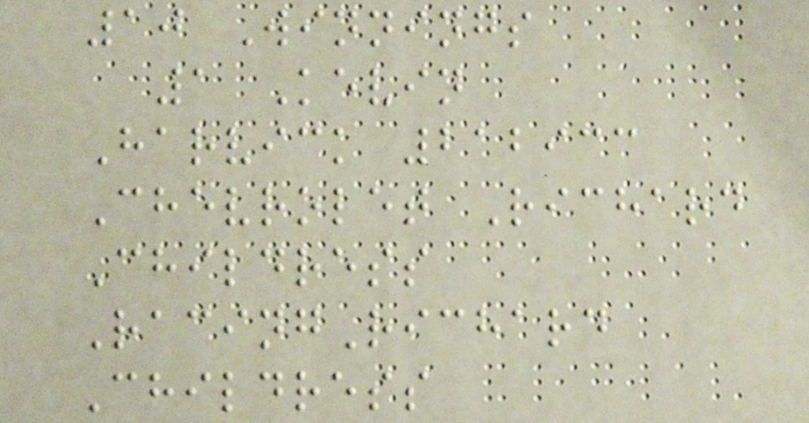10 Winnings
1 Kevin
Harvick 212933
Chevrolet Richard
Childress
RacingRichard
Childress
